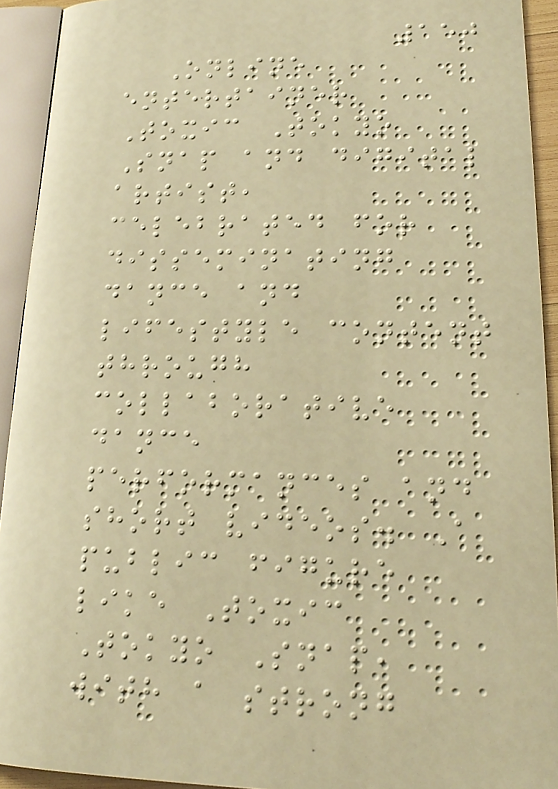150
Online
entertainer
Toxic Tokyo
Snap and digital
artist,
celebrated for
disseminating
dance and
lifestyle content
through
collaborative
dance
performances and
short videos. A
public figure
like Toxic
Tokyo Snap,
with a strong
